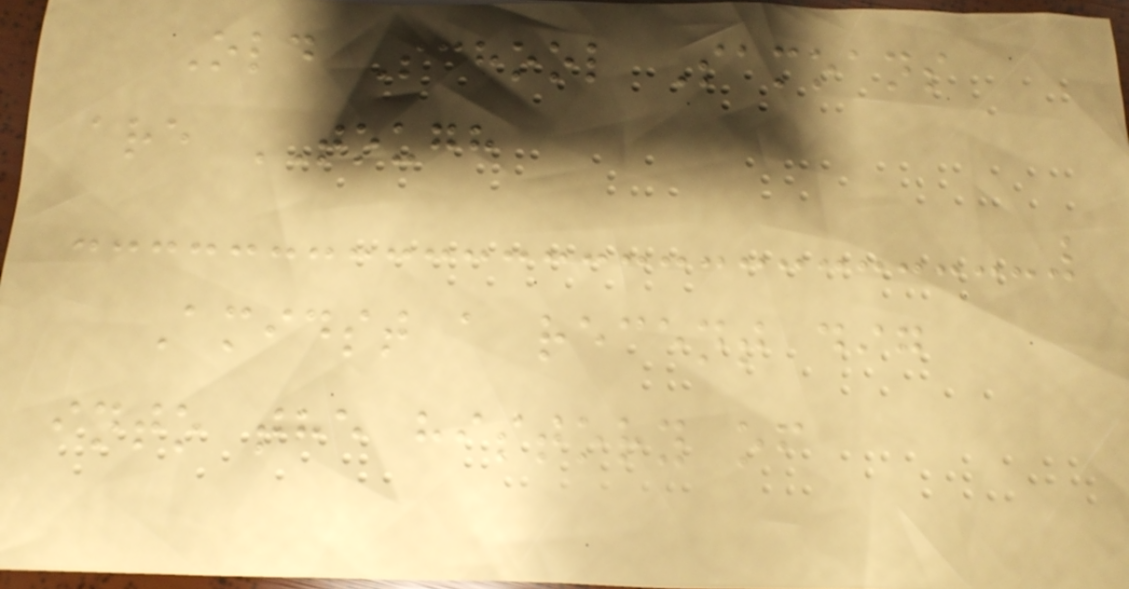Old School Samoans
are TOUGH
Amidst a recent dig
into the history of
